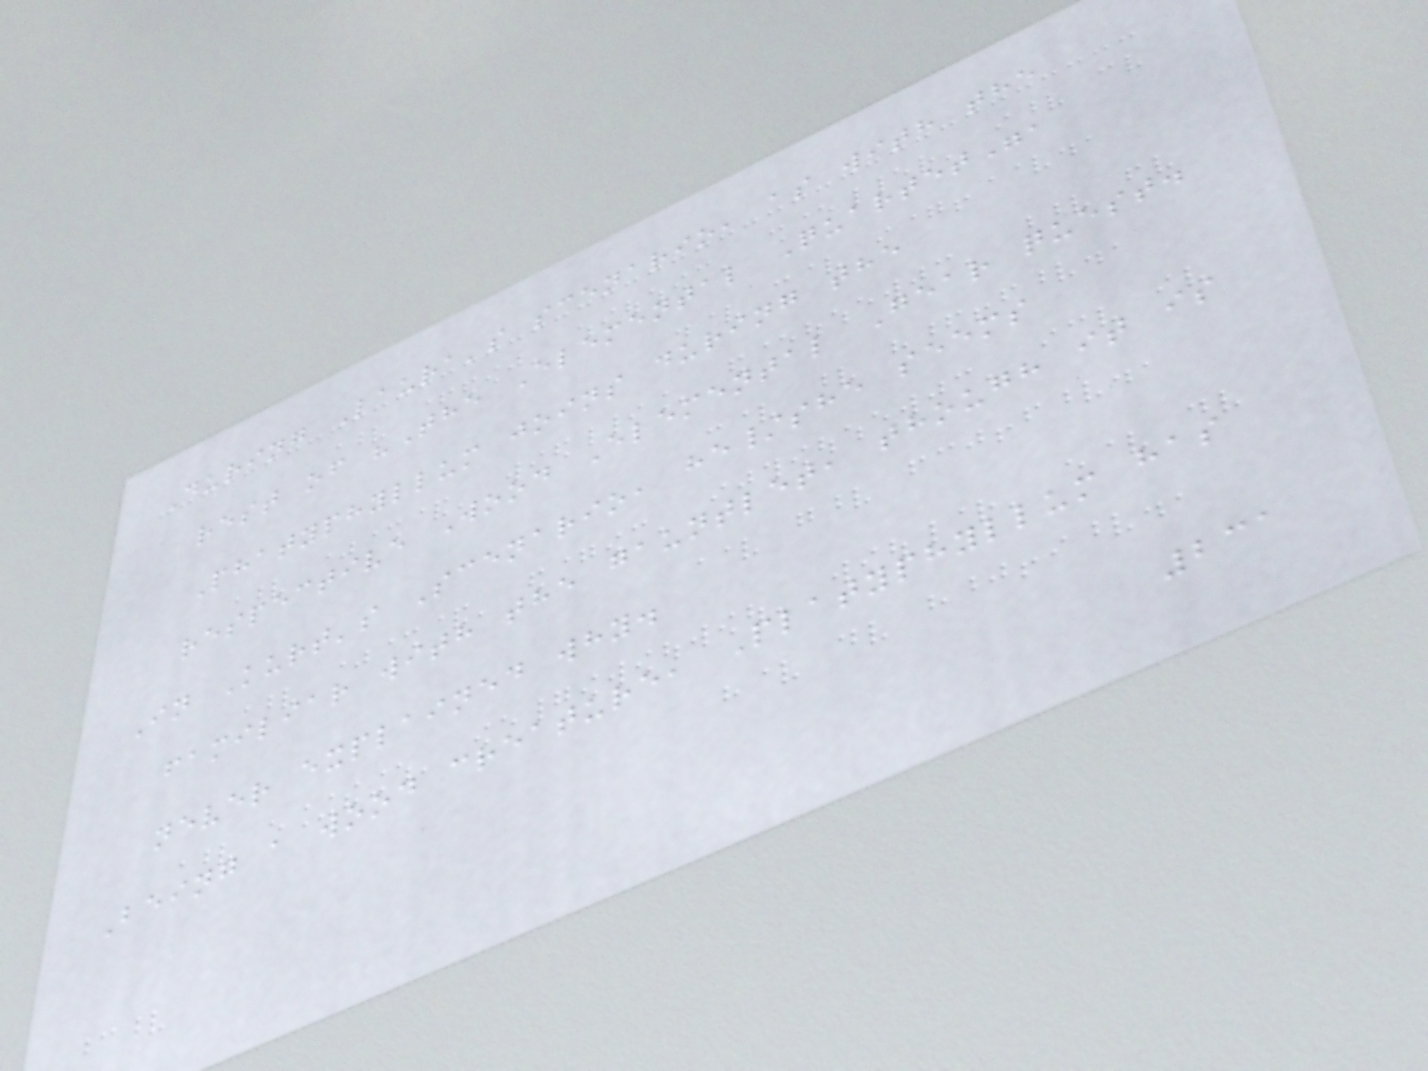During Laura's scenario, as with the
rest of "The Elemental Quartet",
Phatyphyllum joins during the
respective Wood Elemental Gear quest.
In Kurt's Scenario, he/she seems
familiar with the gauntlet, though it is
never explained why.
Being a wood creature, Platyphyllum has
231
